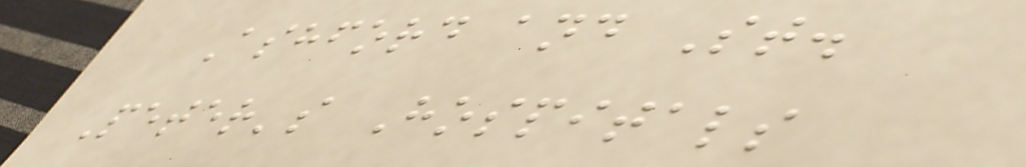Ashford and St.
Peter's Hospitals
